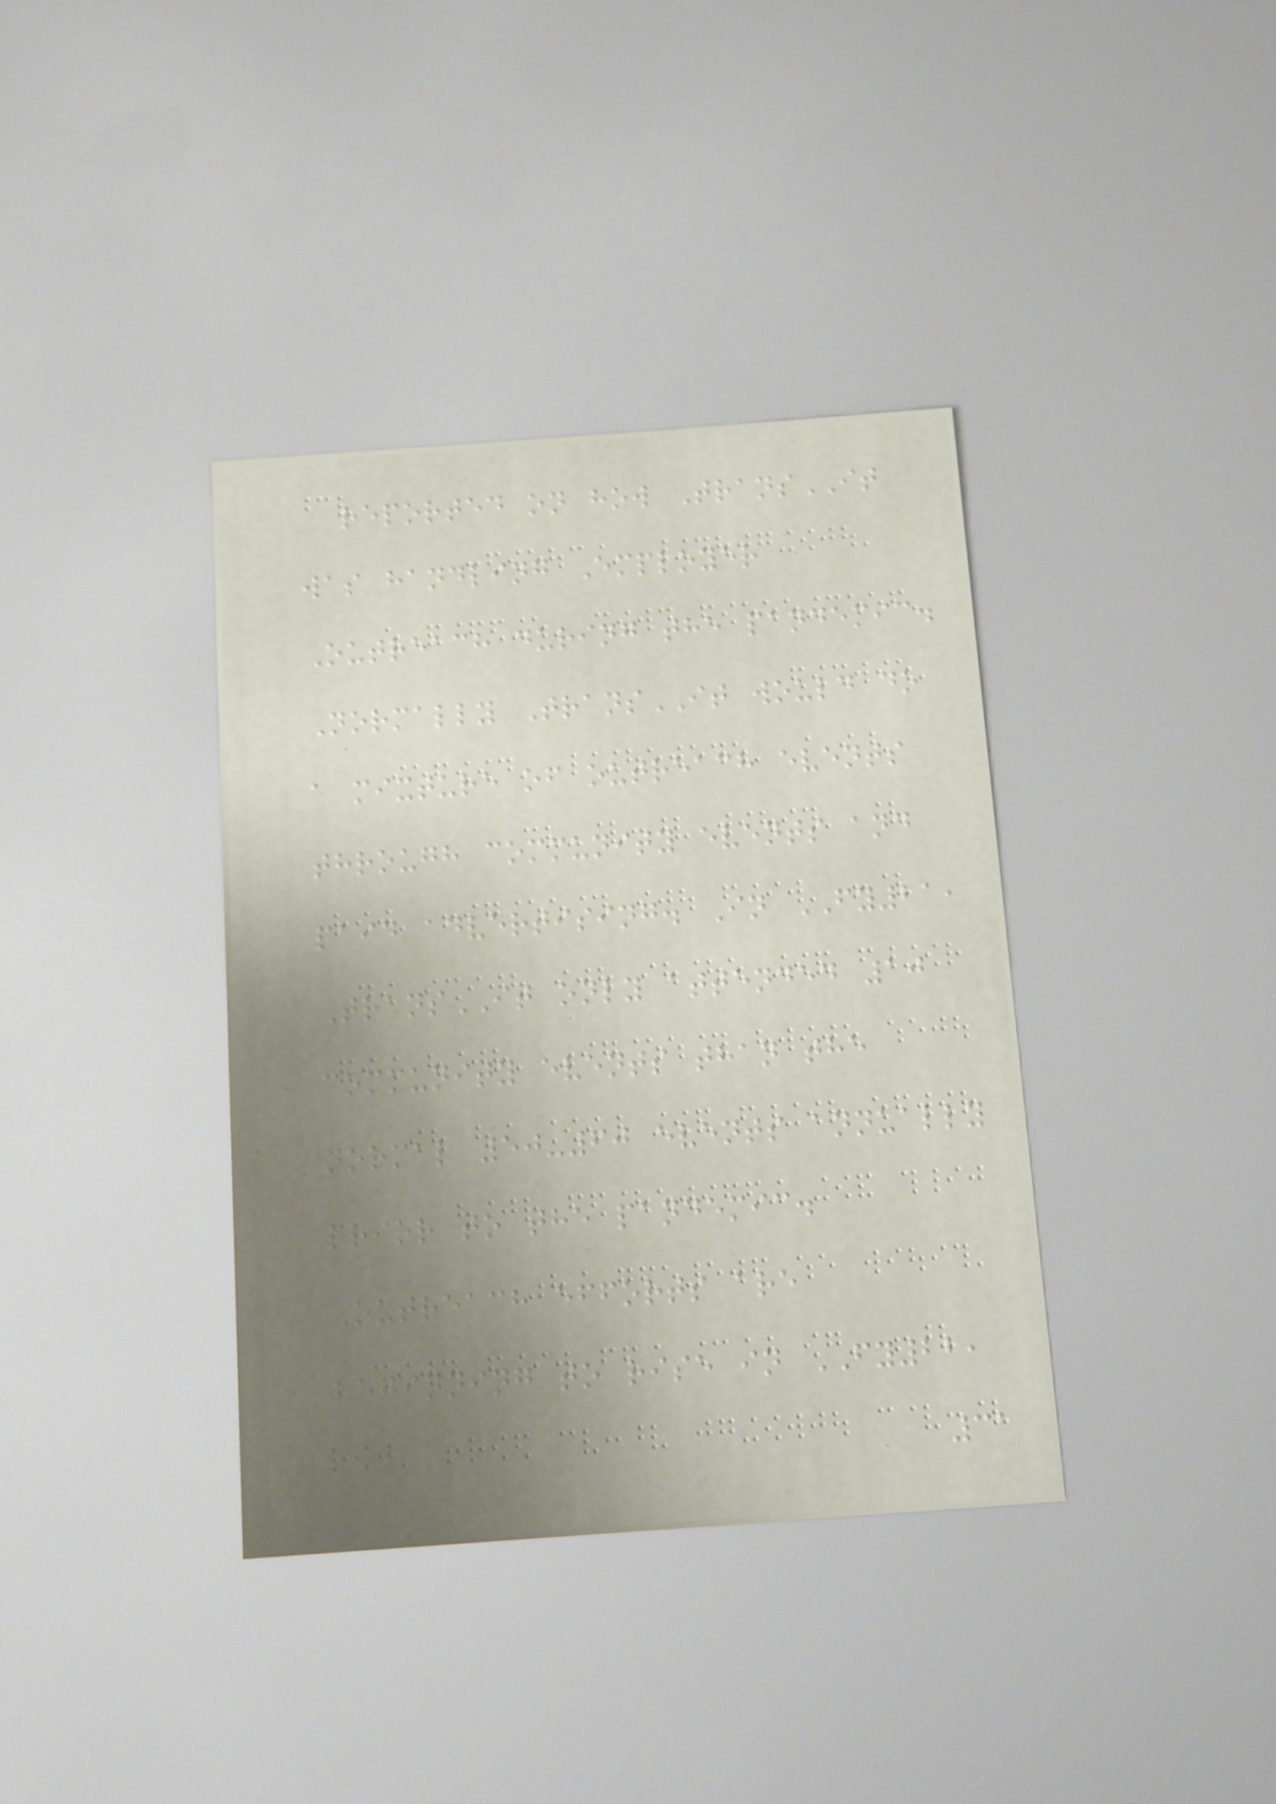reported on how TransIT
was handling Employer
Outreach during the pandemic.
Normally TransIT would do
a mixture of outreach events
through community events and
paid advertising. In FY21,
TransIT only attended 10
community events than the
normal 50-60 events annually
prior to the pandemic.
Outreach efforts are
beginning to rise in FY22,
31
